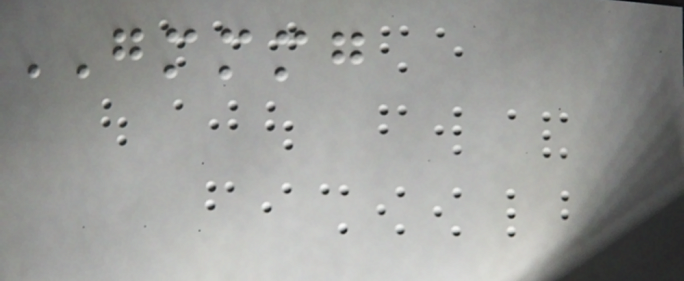GMMMG
